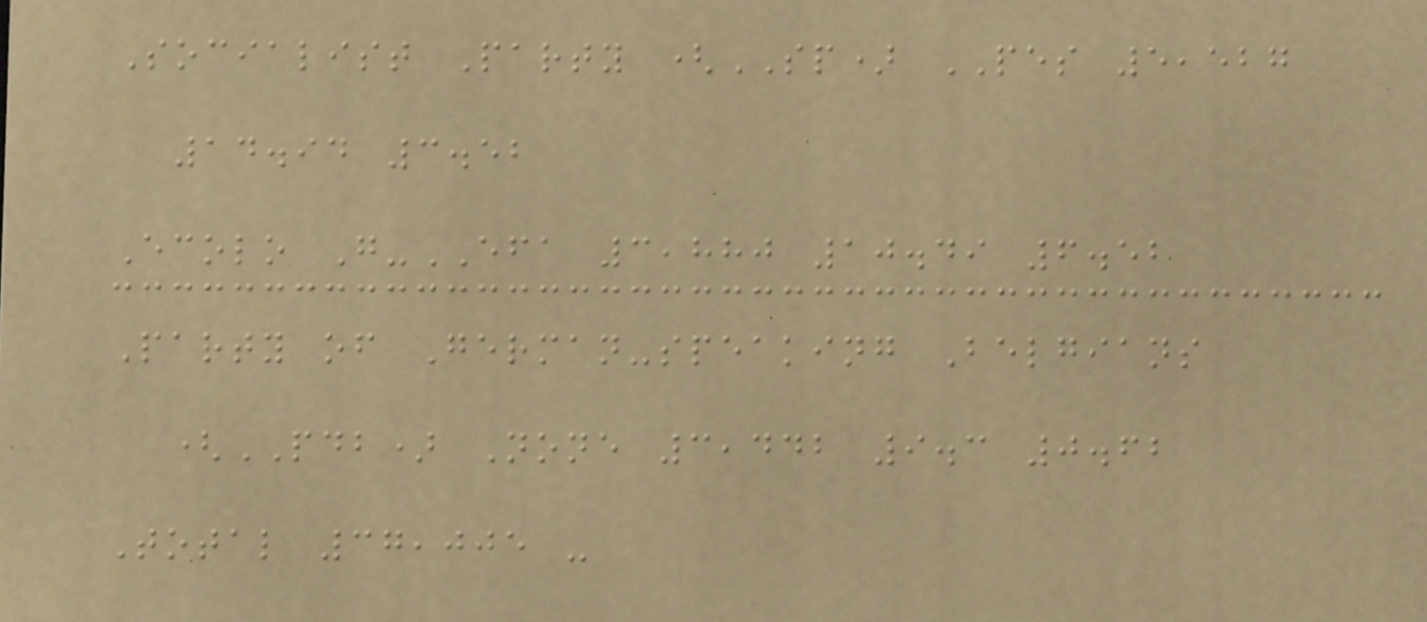Socialist Party (SP) PES 5,527
14.94 3.52
Ecolo G-EFA 3,880 10.49 6.52
Party of German-speaking Belgians
(PDB) None 3,442 9.3 0.62
Total 37,005 -
